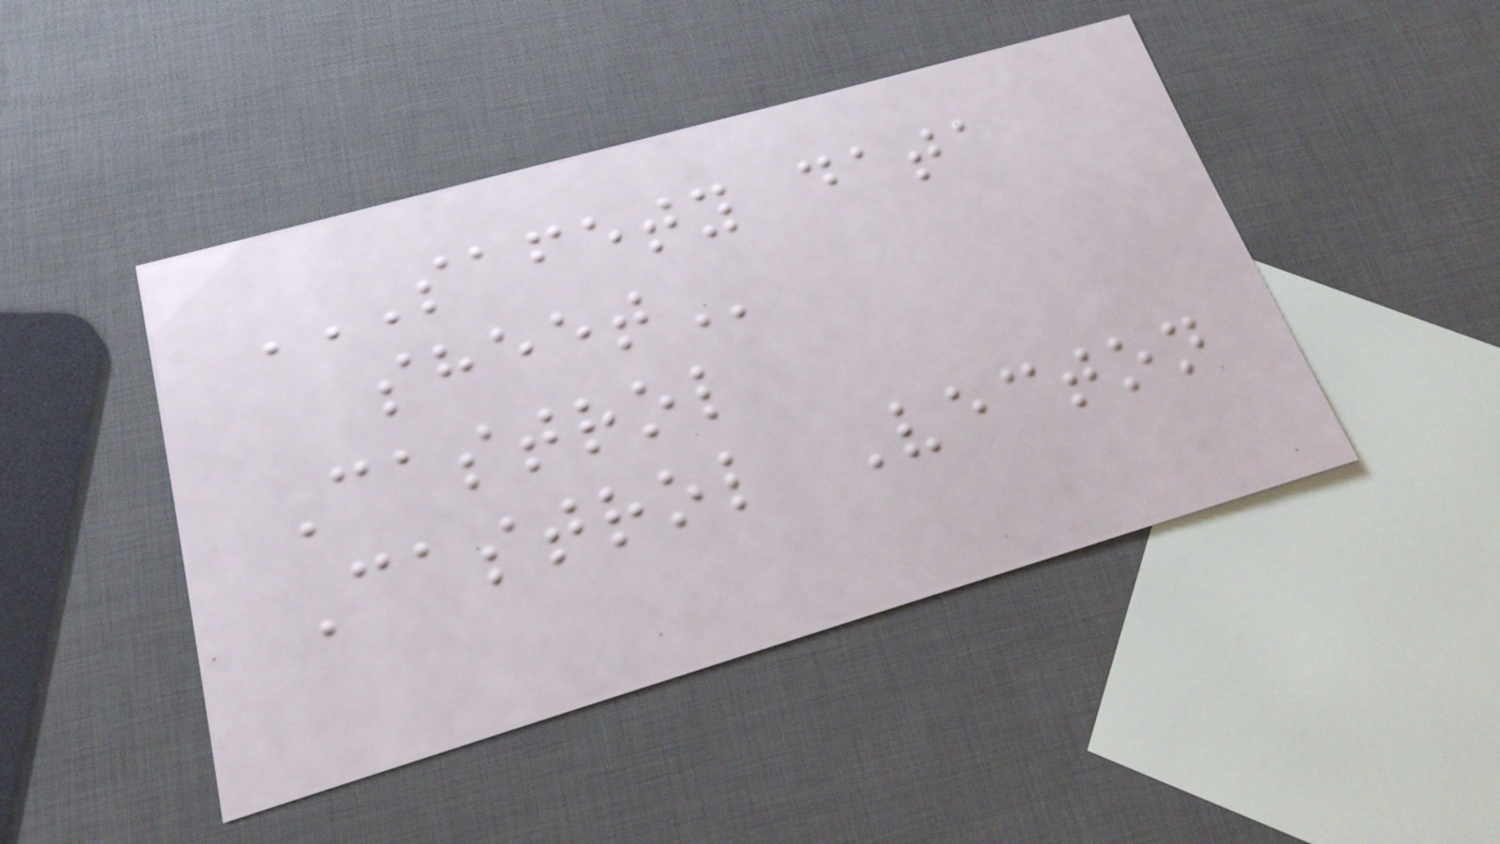SAFETY DATA
SHEET
Castrol
Castrol Vecton
